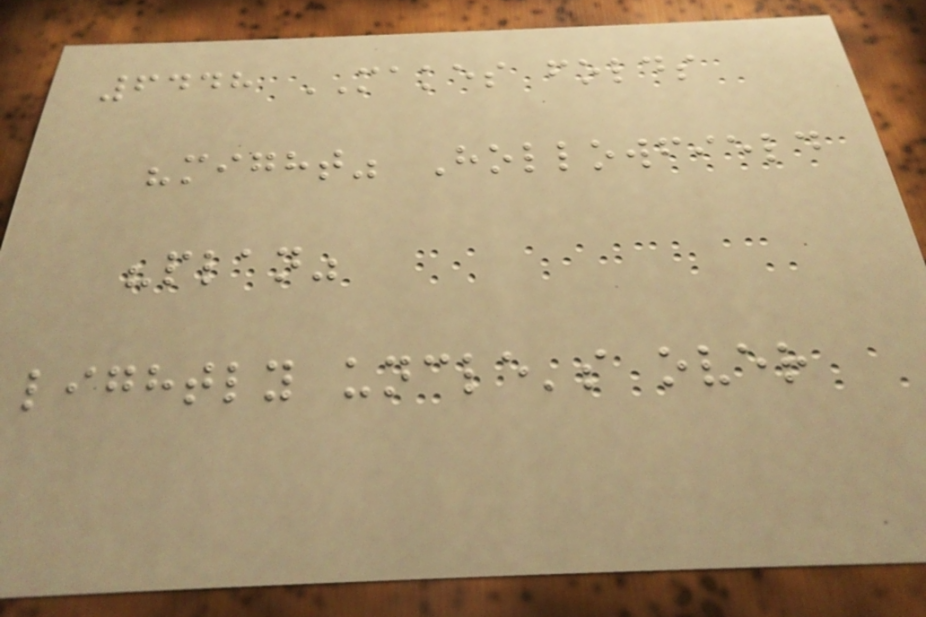6448 MAKES folds
"might" Hollowfield
"plan"
lightly uncle's over
